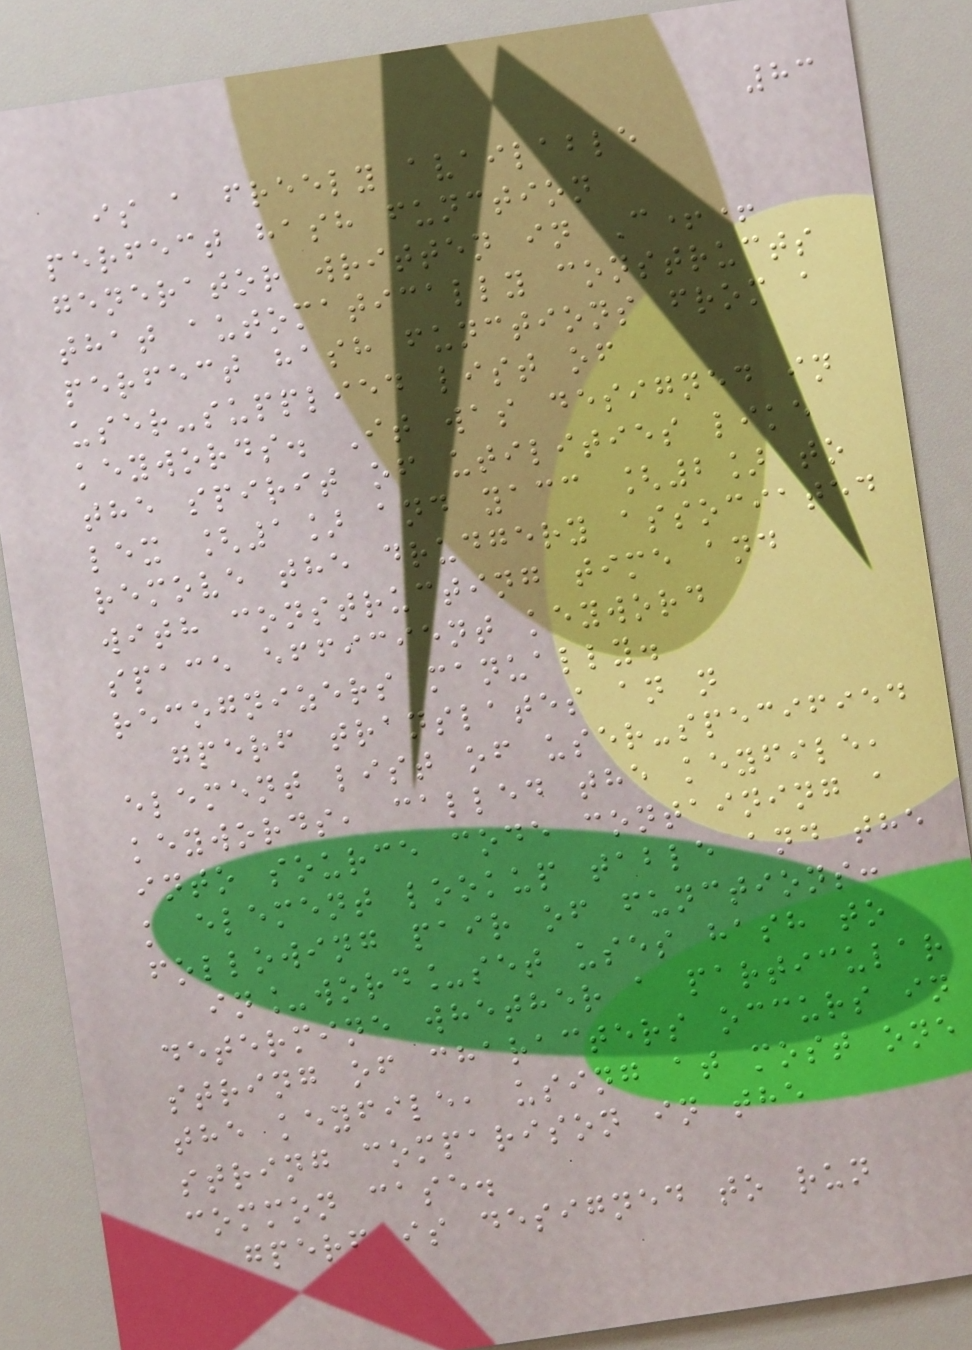83
is a freely available
perfect hash function
generator written in C++
that automatically constructs
perfect hash functions from a
user-supplied list of
keywords. It was designed in
the spirit of utilities like
lex [1] and yacc [2] to
remove the drudgery associated
with constructing time and
space efficient keyword
recognizers manually.
gperf translates an n
element list of user-specified
keywords, called the keyfile,
into source code containing a
k element lookup table and the
following pair of functions:
in_word_set uses hash to
determine whether a particular
string of characters occurs in
the keyfile, using at most one
string comparison in the
common case.
gperf is designed to run
